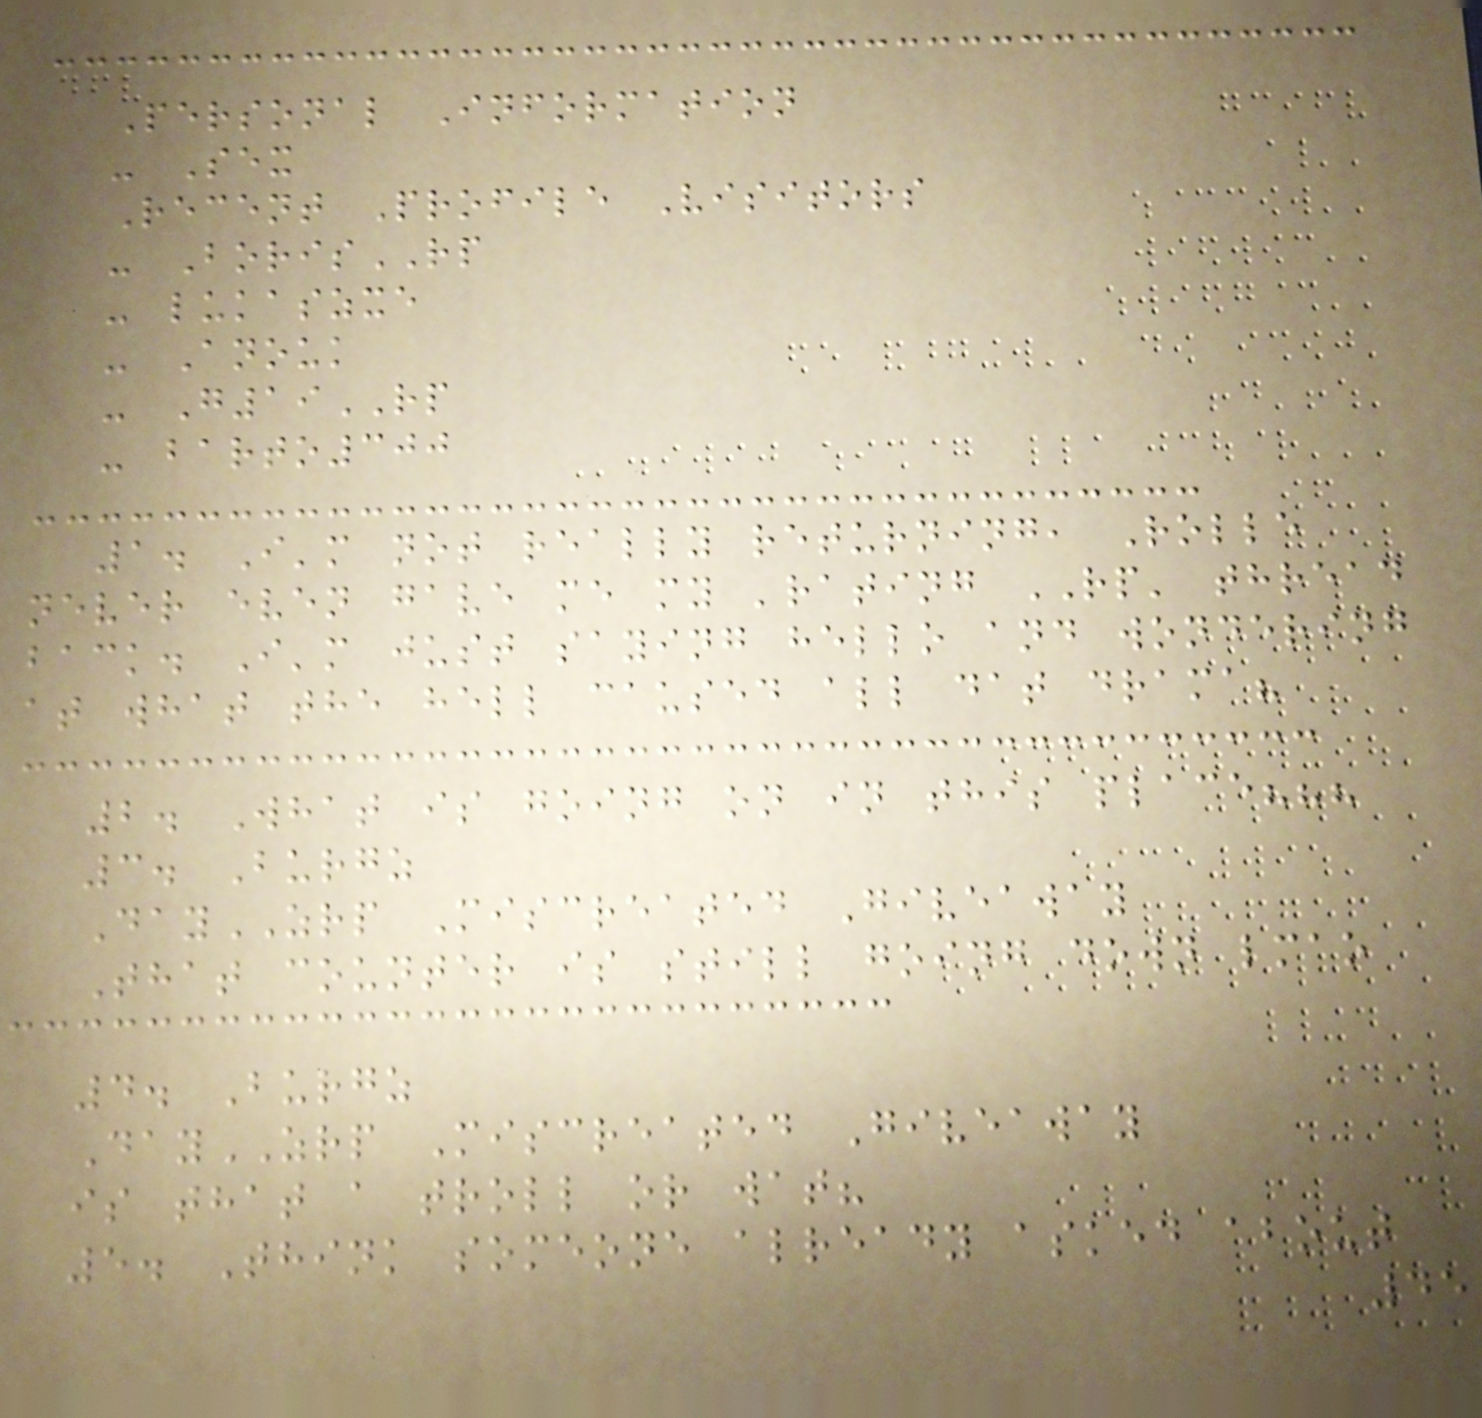Personal Information
- Sex
Recent Profile Visitors
- BorisRP
- lukaszxe
- Anouk
- G19RP
- barto300
1. I'm not really returning, Rolle
never even gave me my 'rating RP' thread
back. I'm just saying hello and wondering
at what the hell caused all dat drama?
2. What is going on in this place???
3. Burgz
DayZRP Miscreated Giveaway
That counter is still going down lmao
4. Burgz
DayZRP Miscreated Giveaway
is that a troll or wat?
5. Think someone already asked about
45
